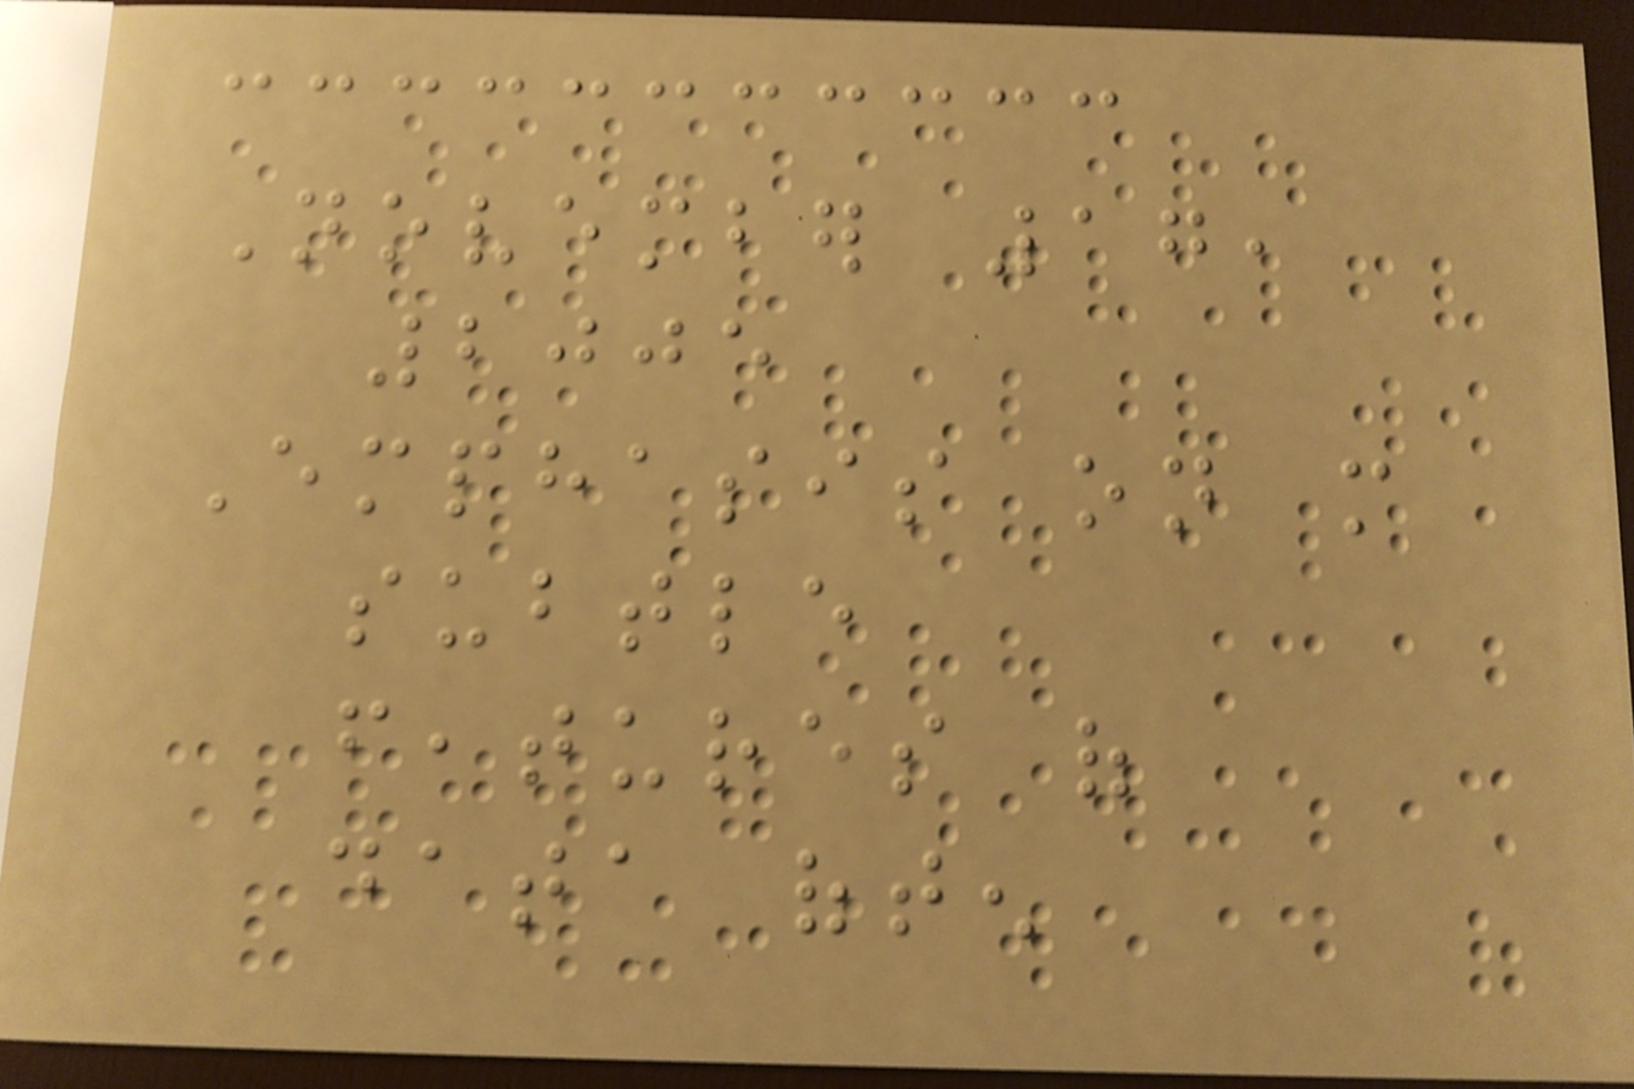November 17,
2005
Emphasis on more
subtle
features of
data often
